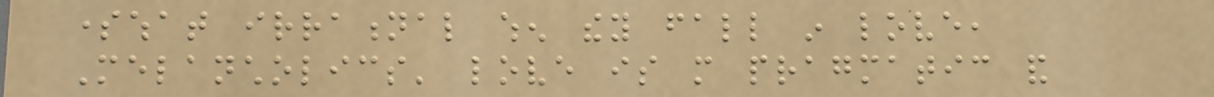somewhat irrational when they fall in love,
Melancholics' love is more pragmatic and
